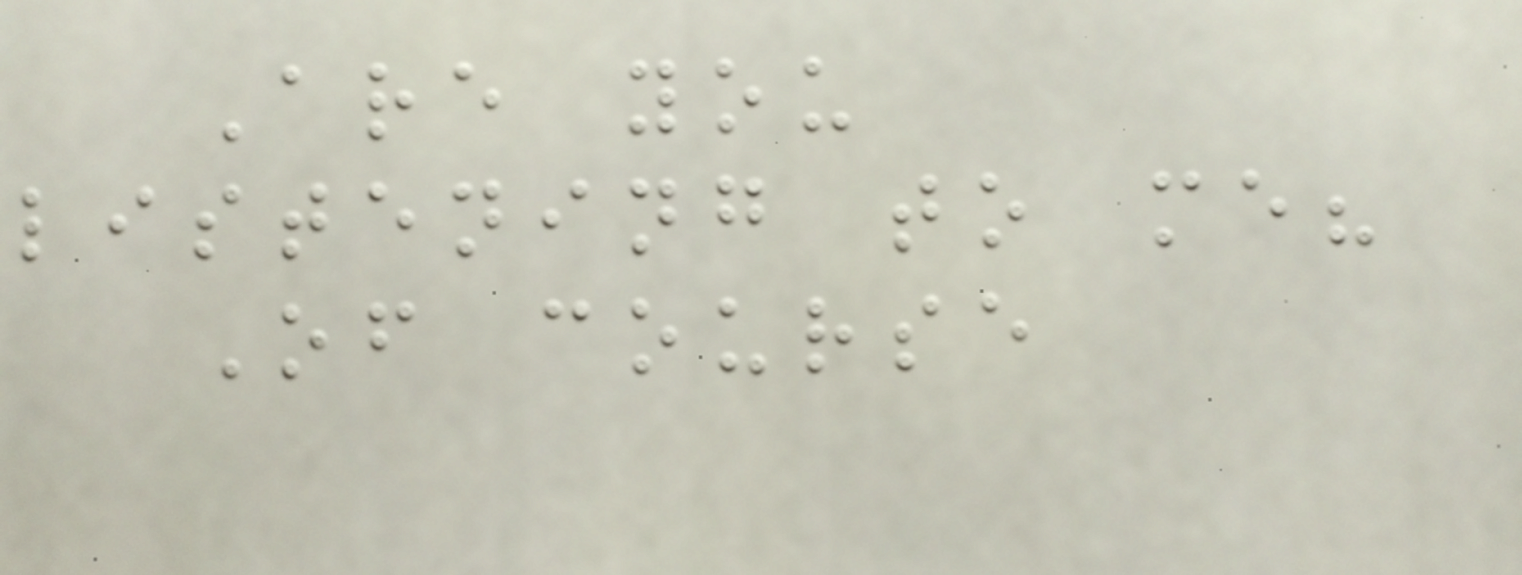Are you
listening to me?
Of course
